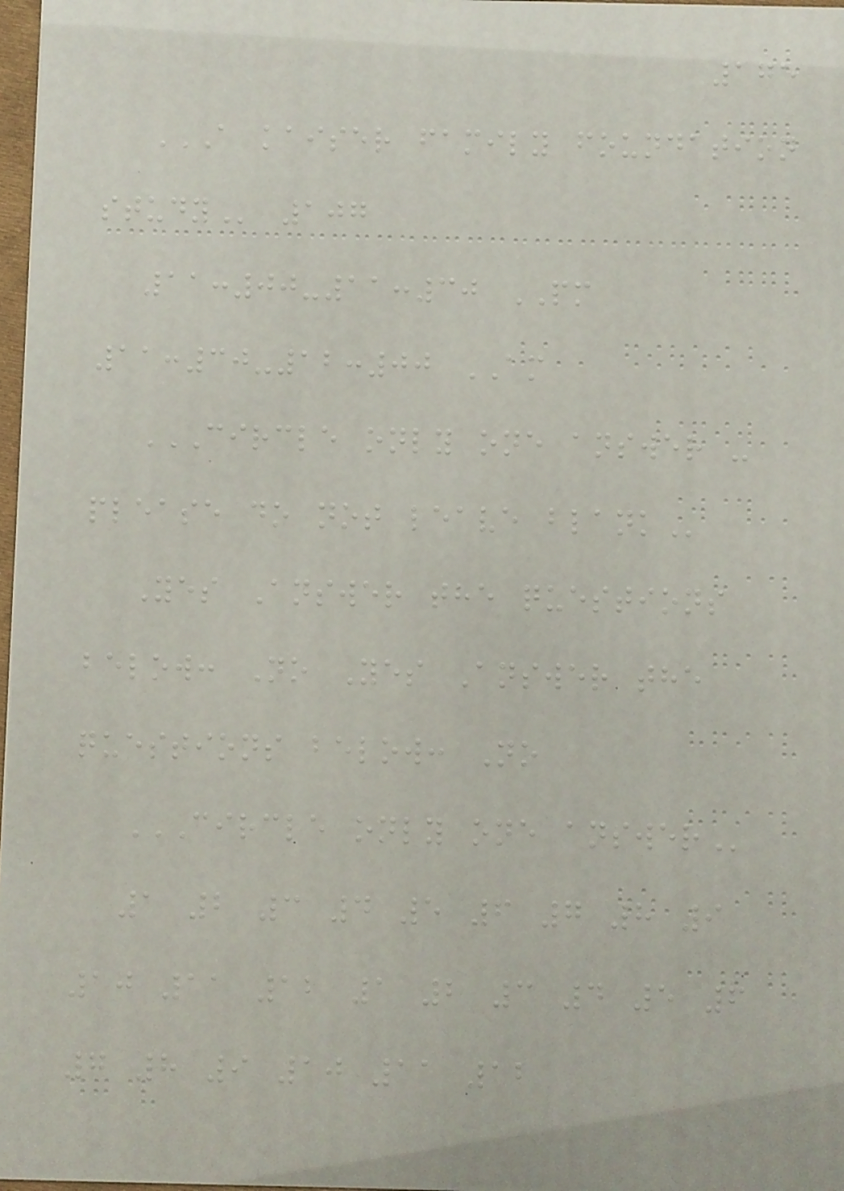175
A KAISER FAMILY FOUNDATION
STUDY 107
11:00-11:30 PM
11:30-12:00 AM
CIRCLE ONLY ONE ANSWER -
PLEASE DO NOT LEAVE BLANK
Yes Answer the questions
below: No Yes Answer the
questions below: No
CIRCLE ONLY ONE ANSWER
1 2 3 4 5 6 7 8 9
10 11 12 1 2 3 4 5 6
7 8 9 10 11 12
